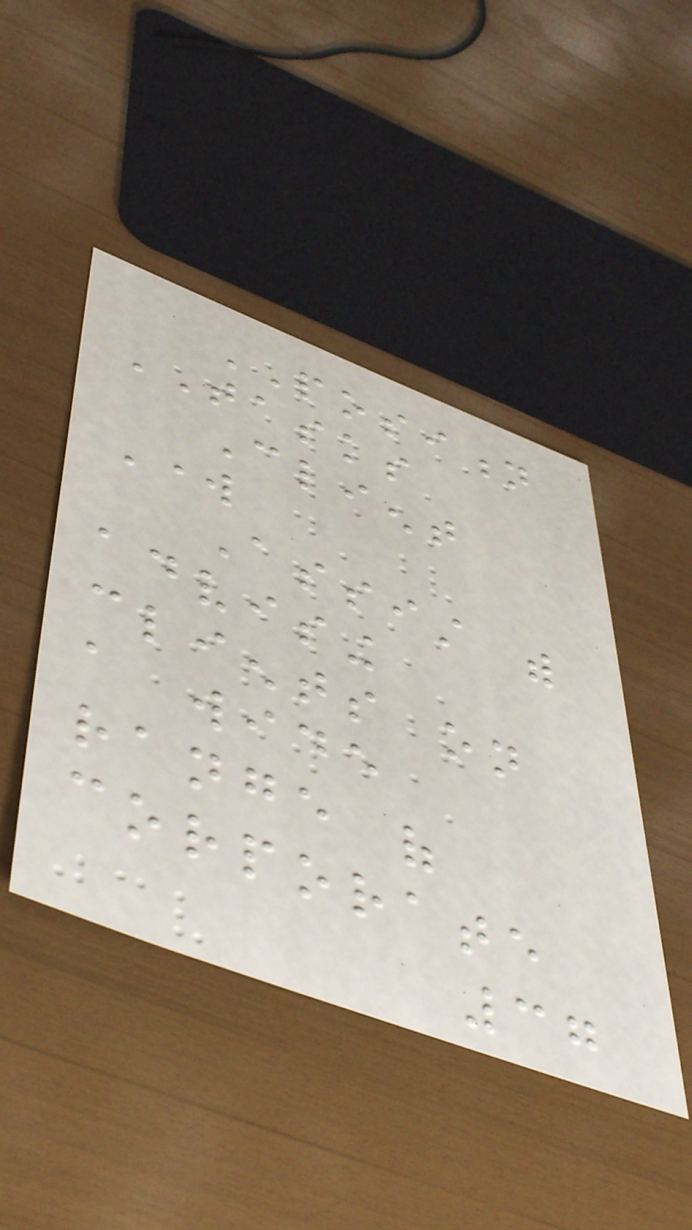POSITION
TASKS
Client
Work
Assist with
advising
clients on
a wide
range of
corporate
37
